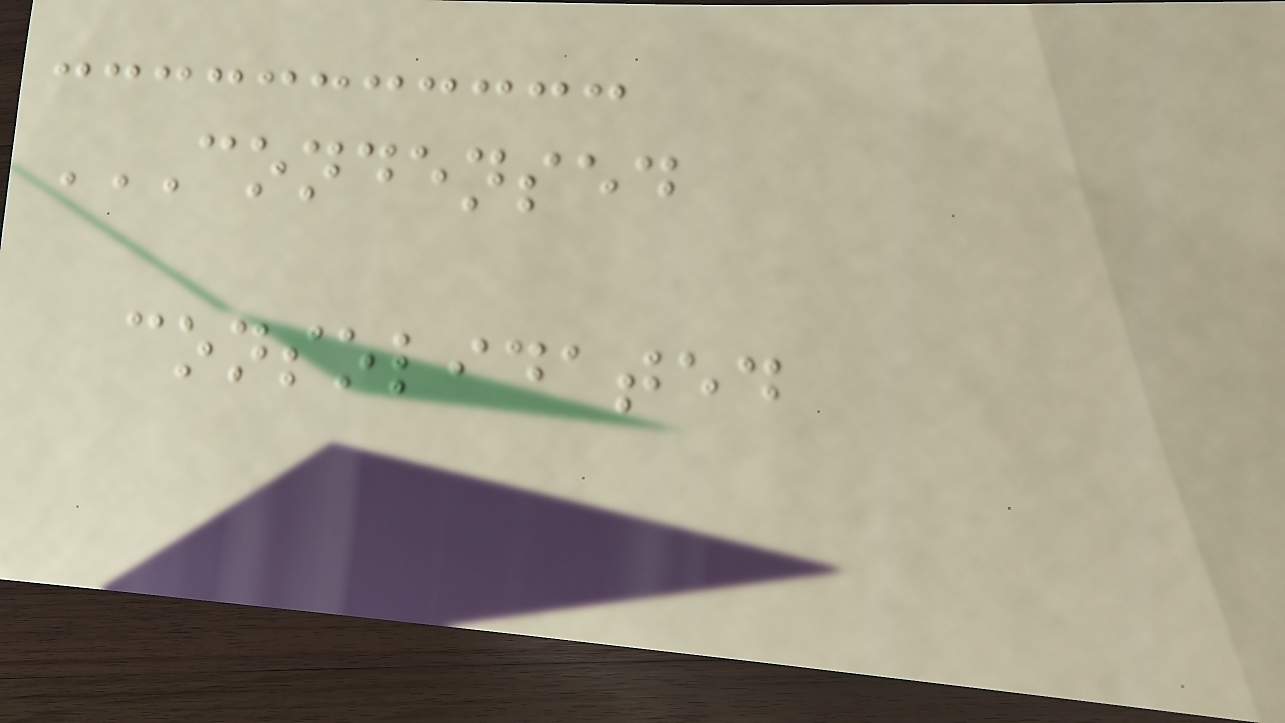CONDENSED
CONSOLIDATED
